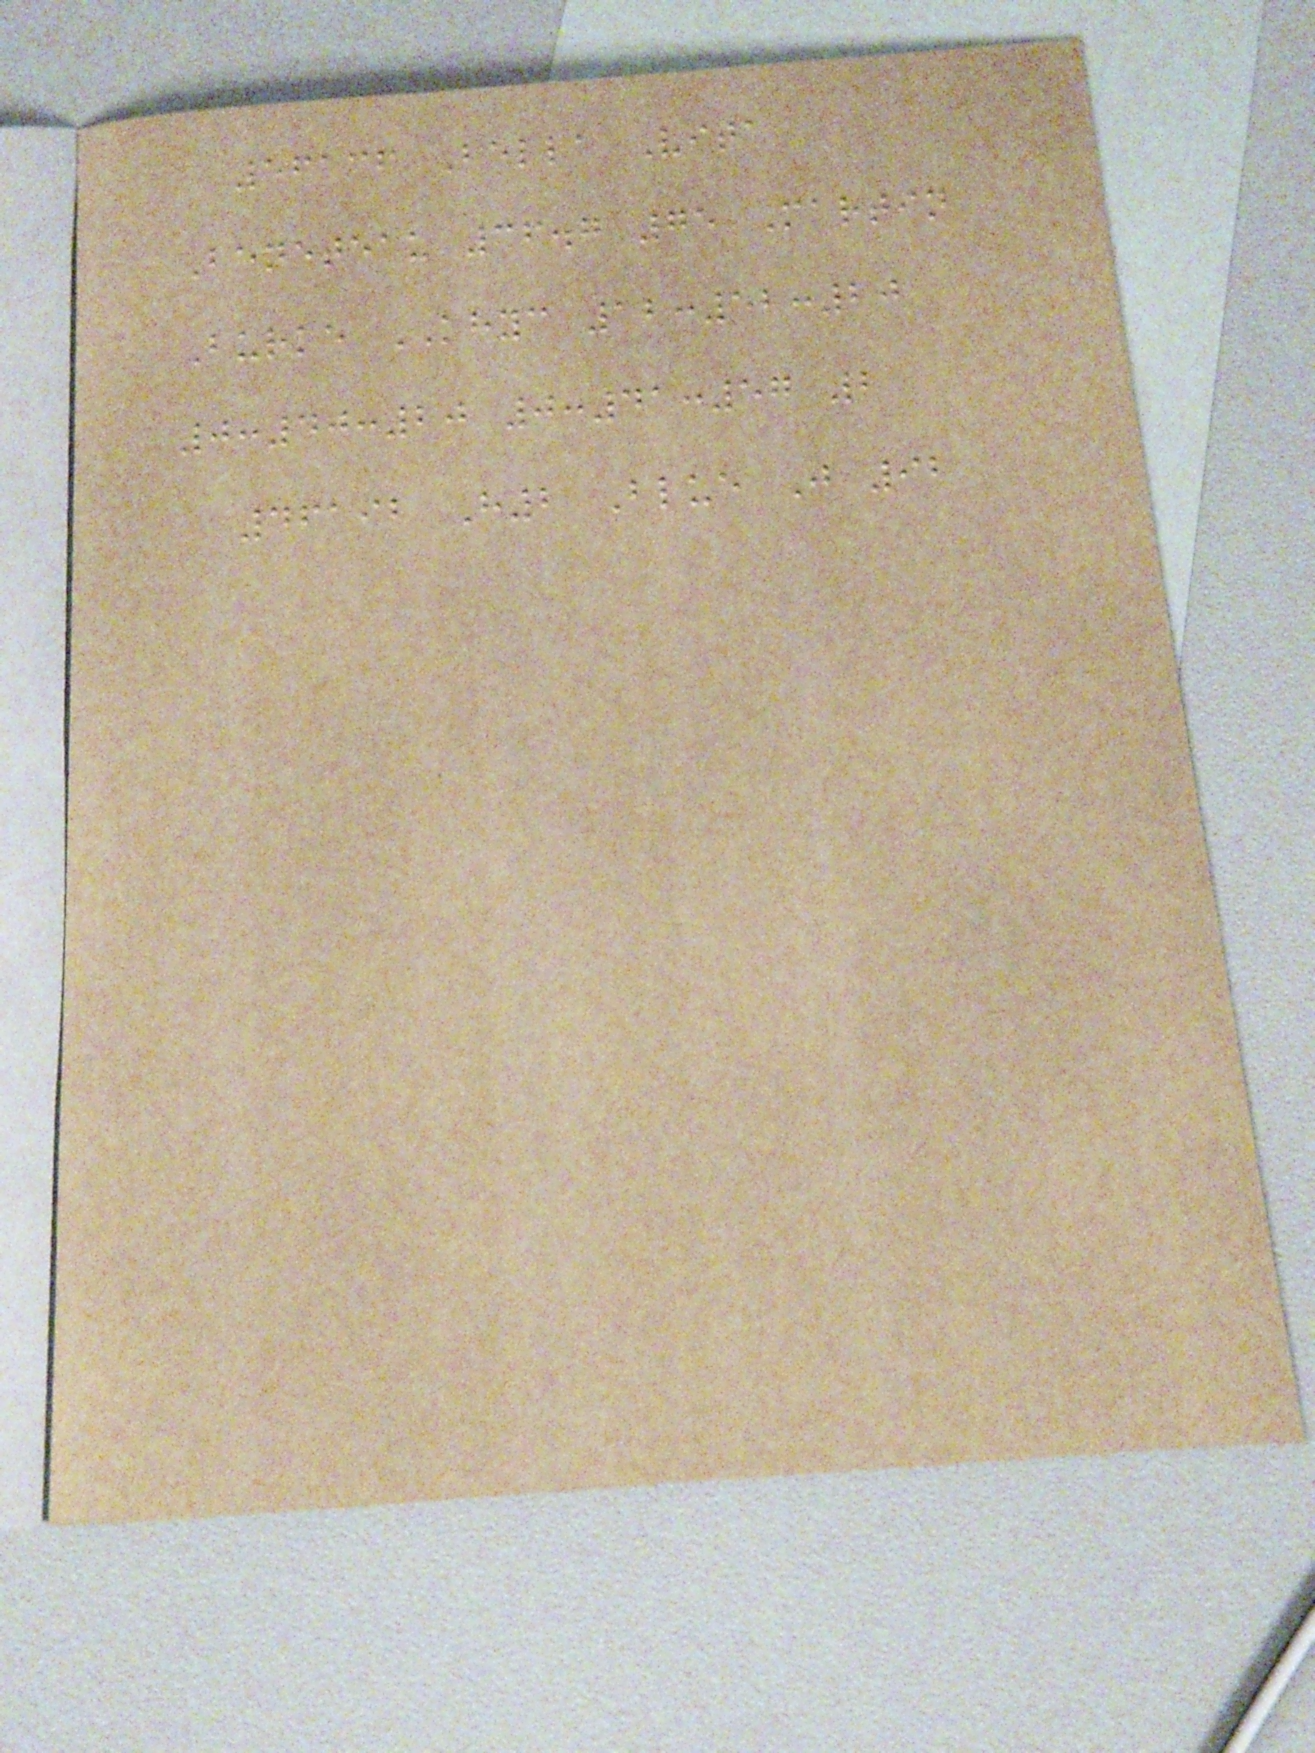56136 Bella Vita
Beneteau 36.7 75 Martin
Burke KHYC 12:52:20
0:40:20 0:41:57 2
46192 H2 Blue J 92
